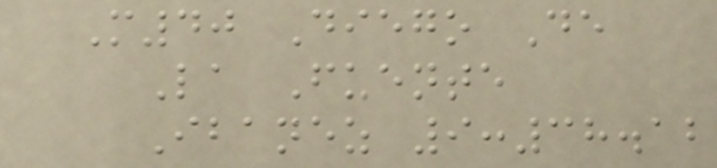M40 Diego De
La Fuente
Ibanez 9:38.12
